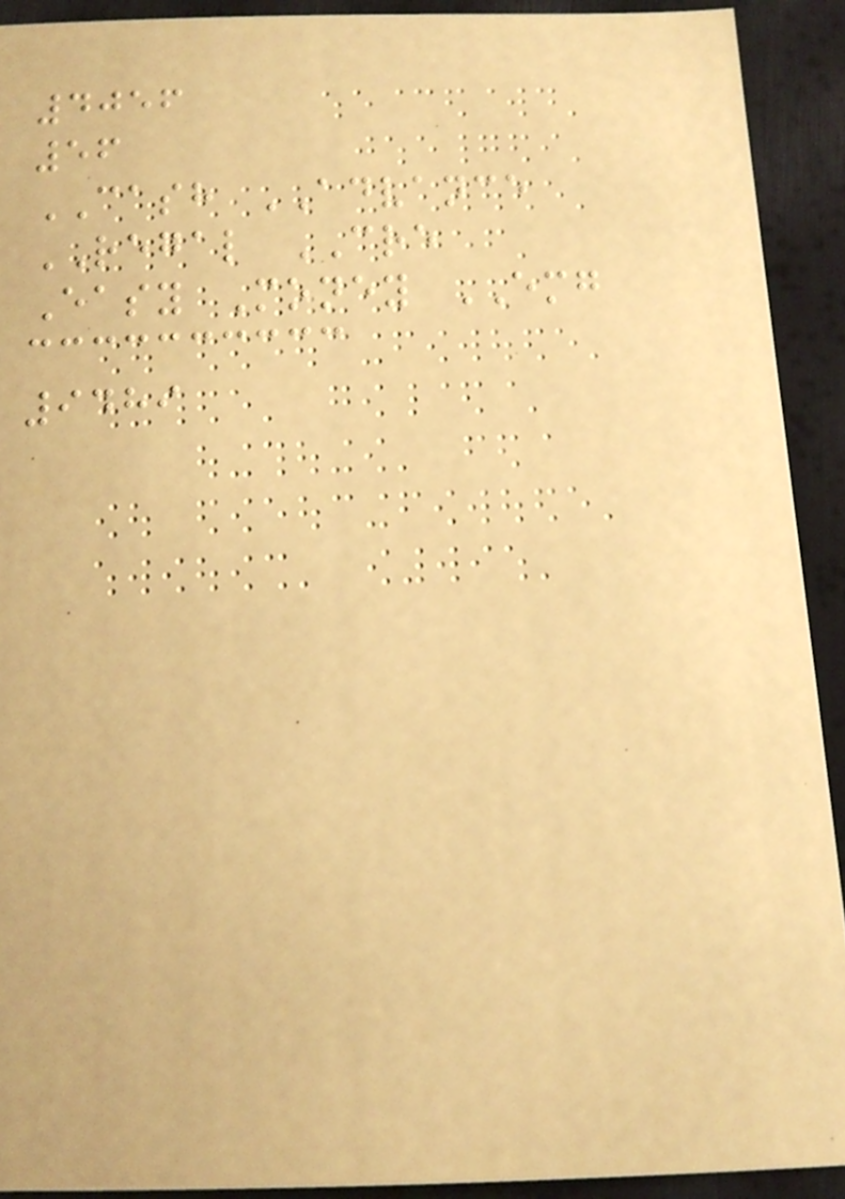4056
56
CASH ADVANCE
REGAL CRE
Easy Money EMG
9489
